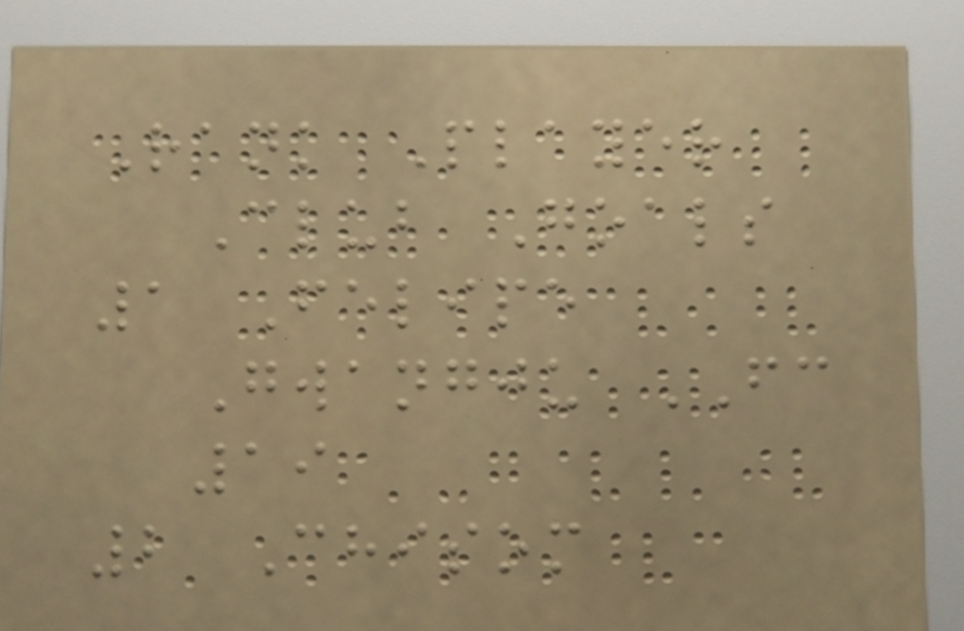Rank Player
Club Goals
1 Felipe
Gwangju FC
19
2 Chisom
